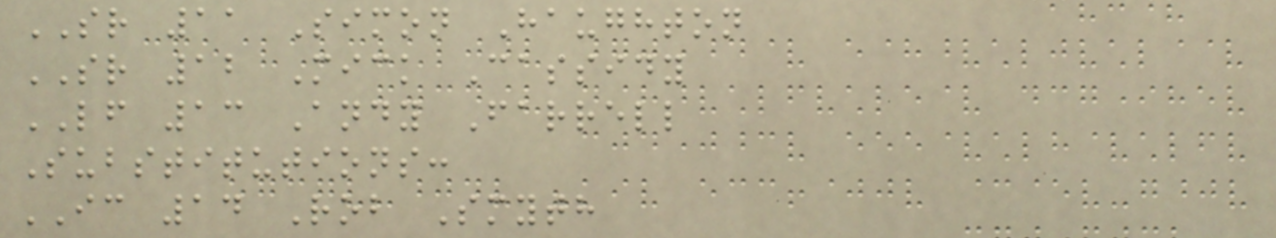SR 11 Simon Haughton
SR 12 Mick Cassidy
LF 13 Andy Farrell
Substitutions:
IC 14 Rob Smyth
